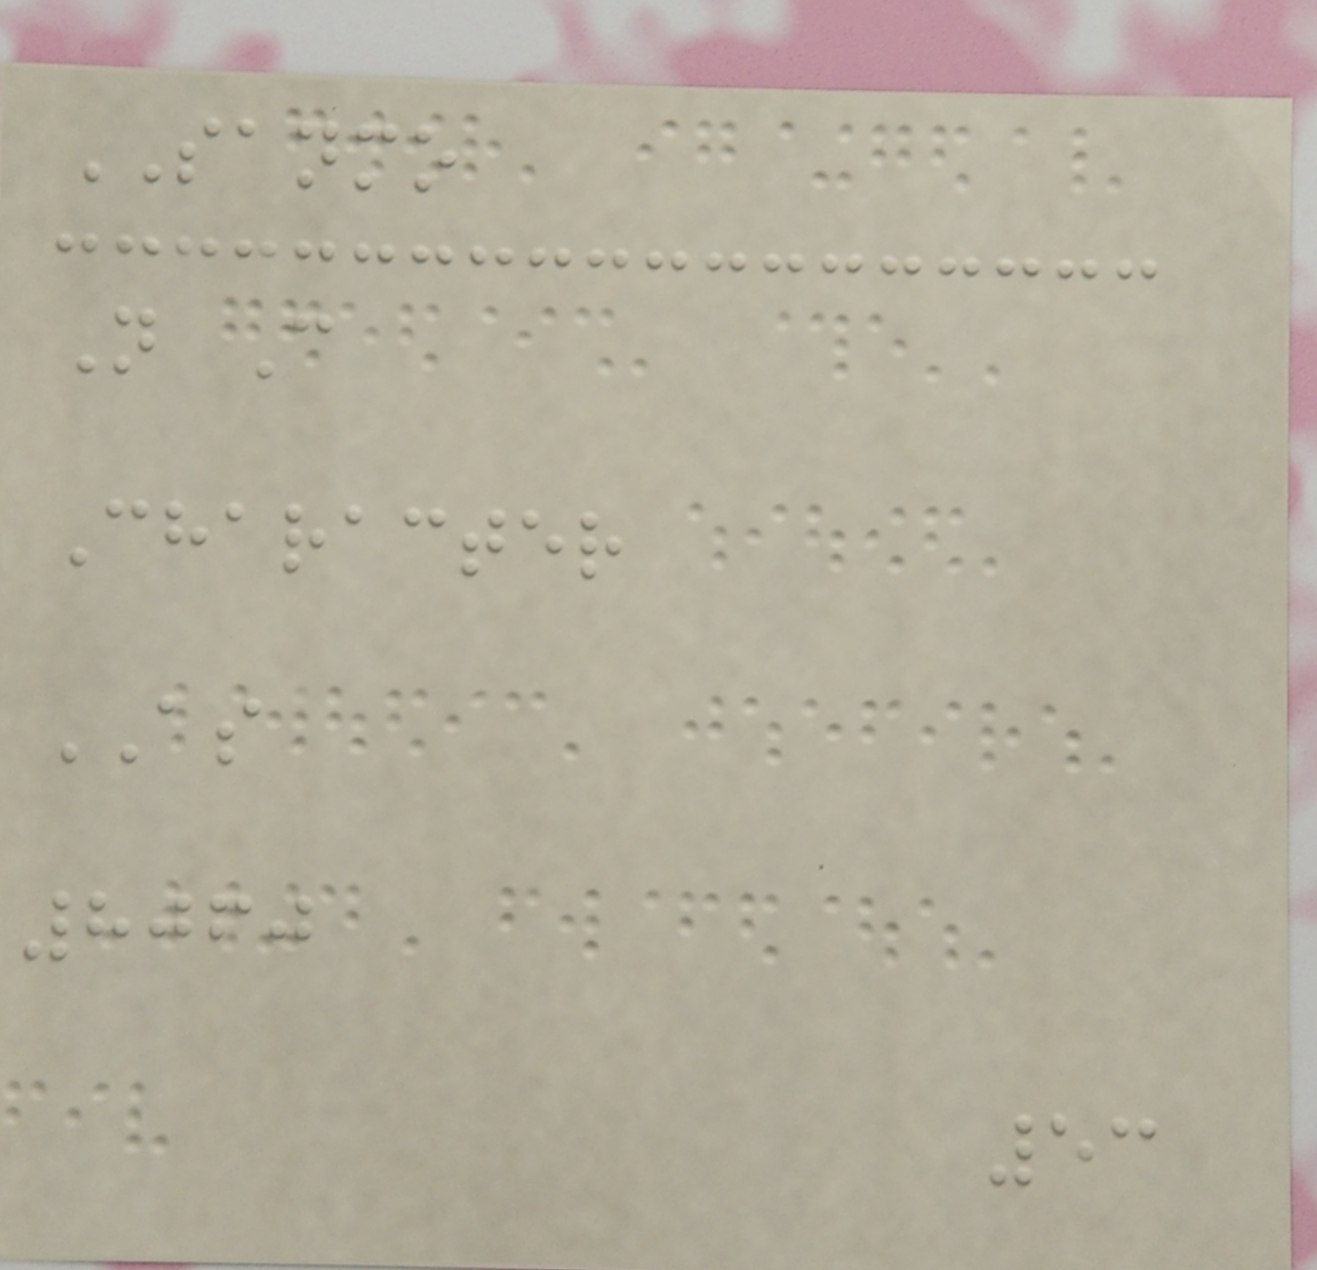SANMO
N C
Character
AS
8060
53
